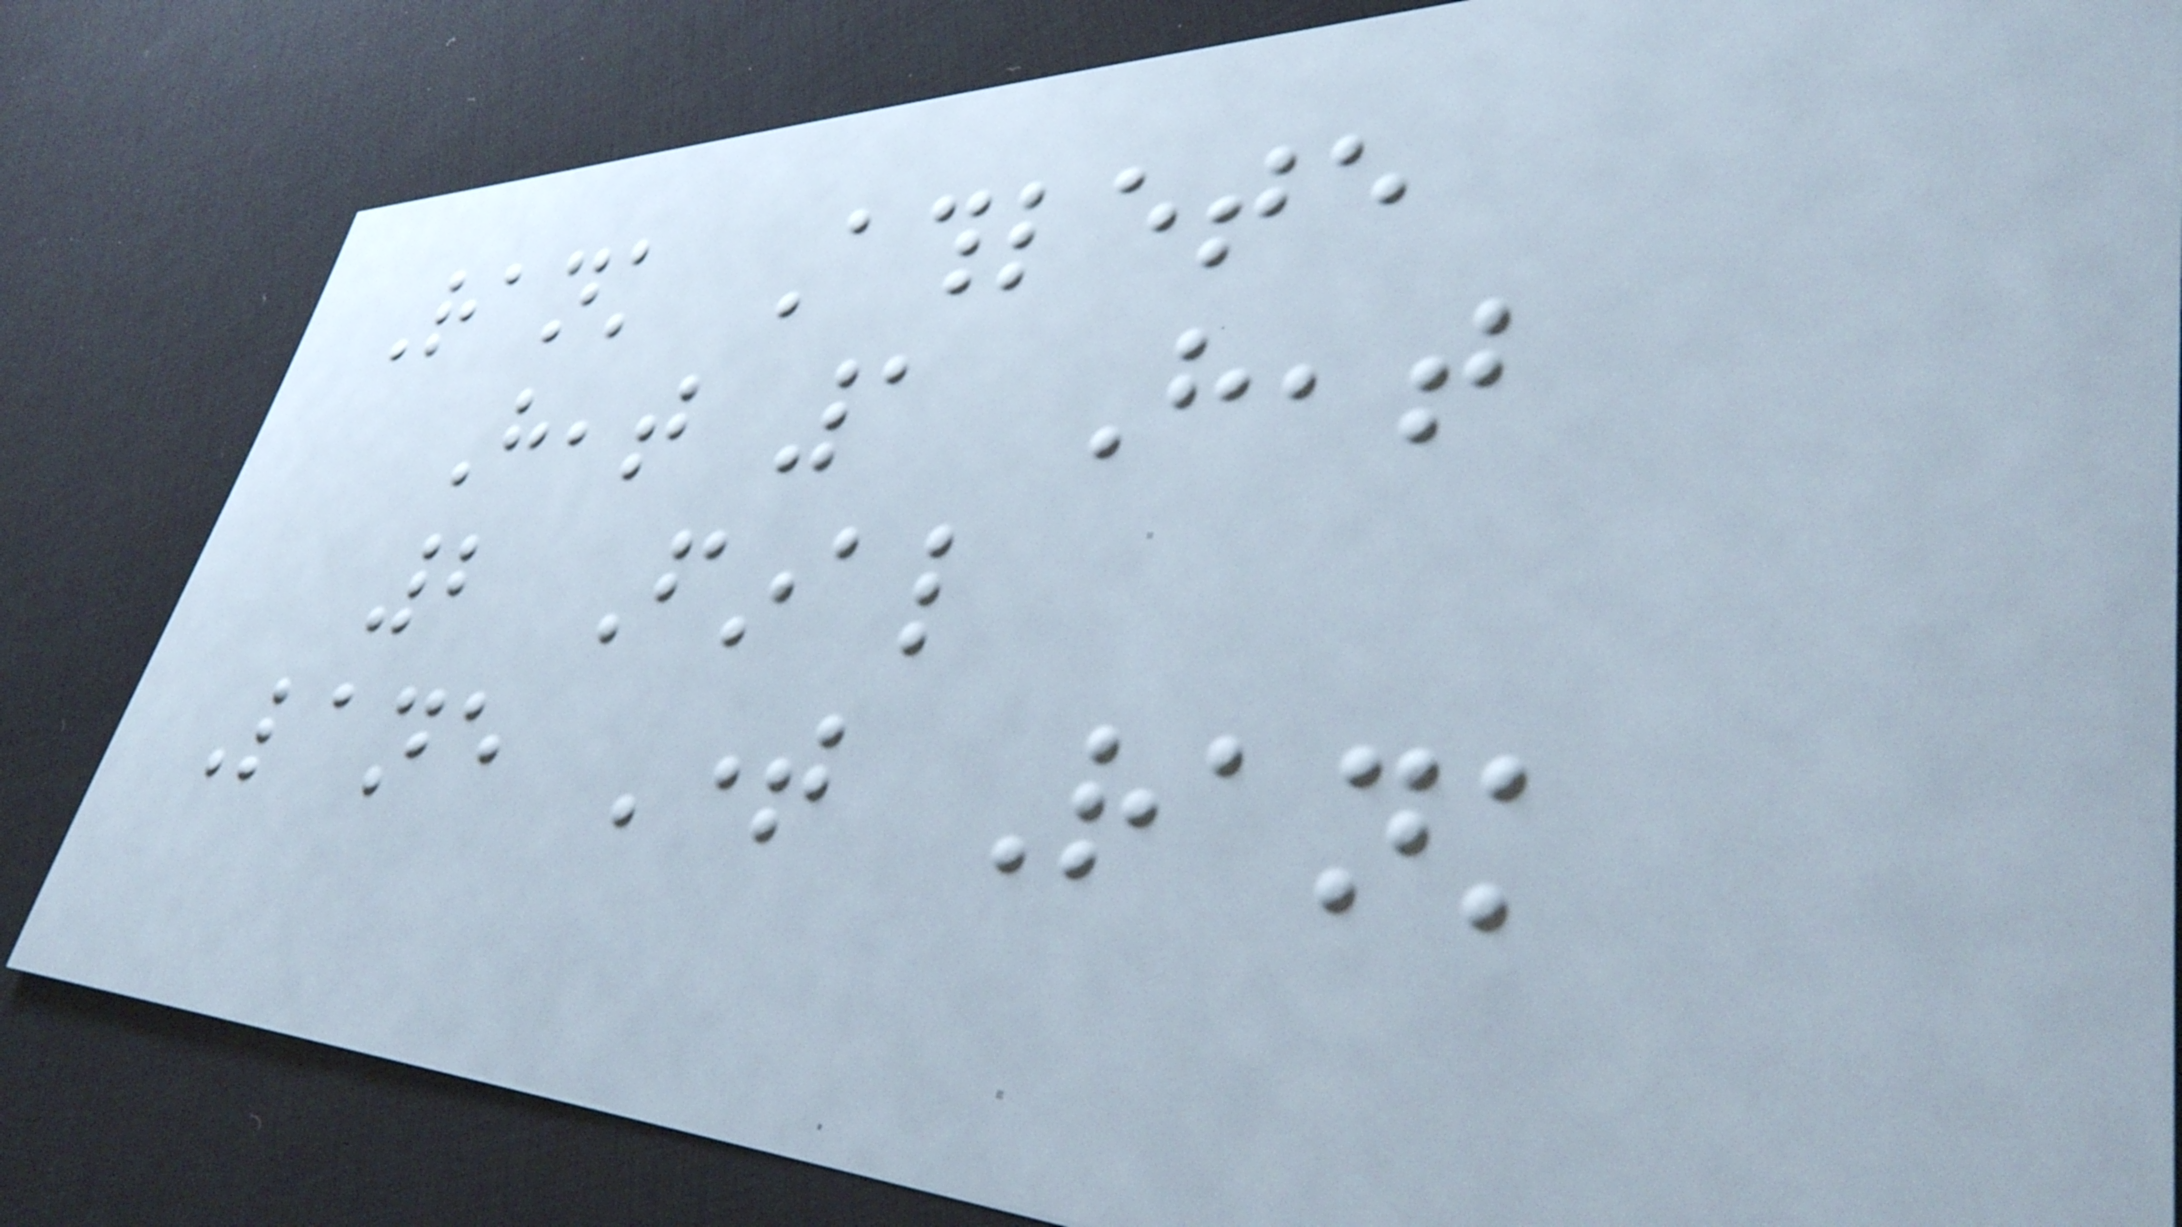Rank Athlete
Heat 1 Heat
2 Final
Lane Time Rank
